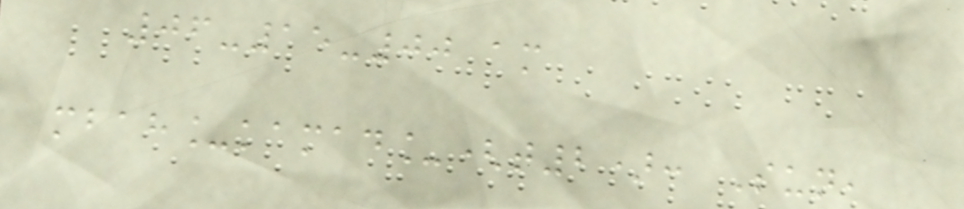06-15-00 am
mbah_kamad_(t2): Sun,
